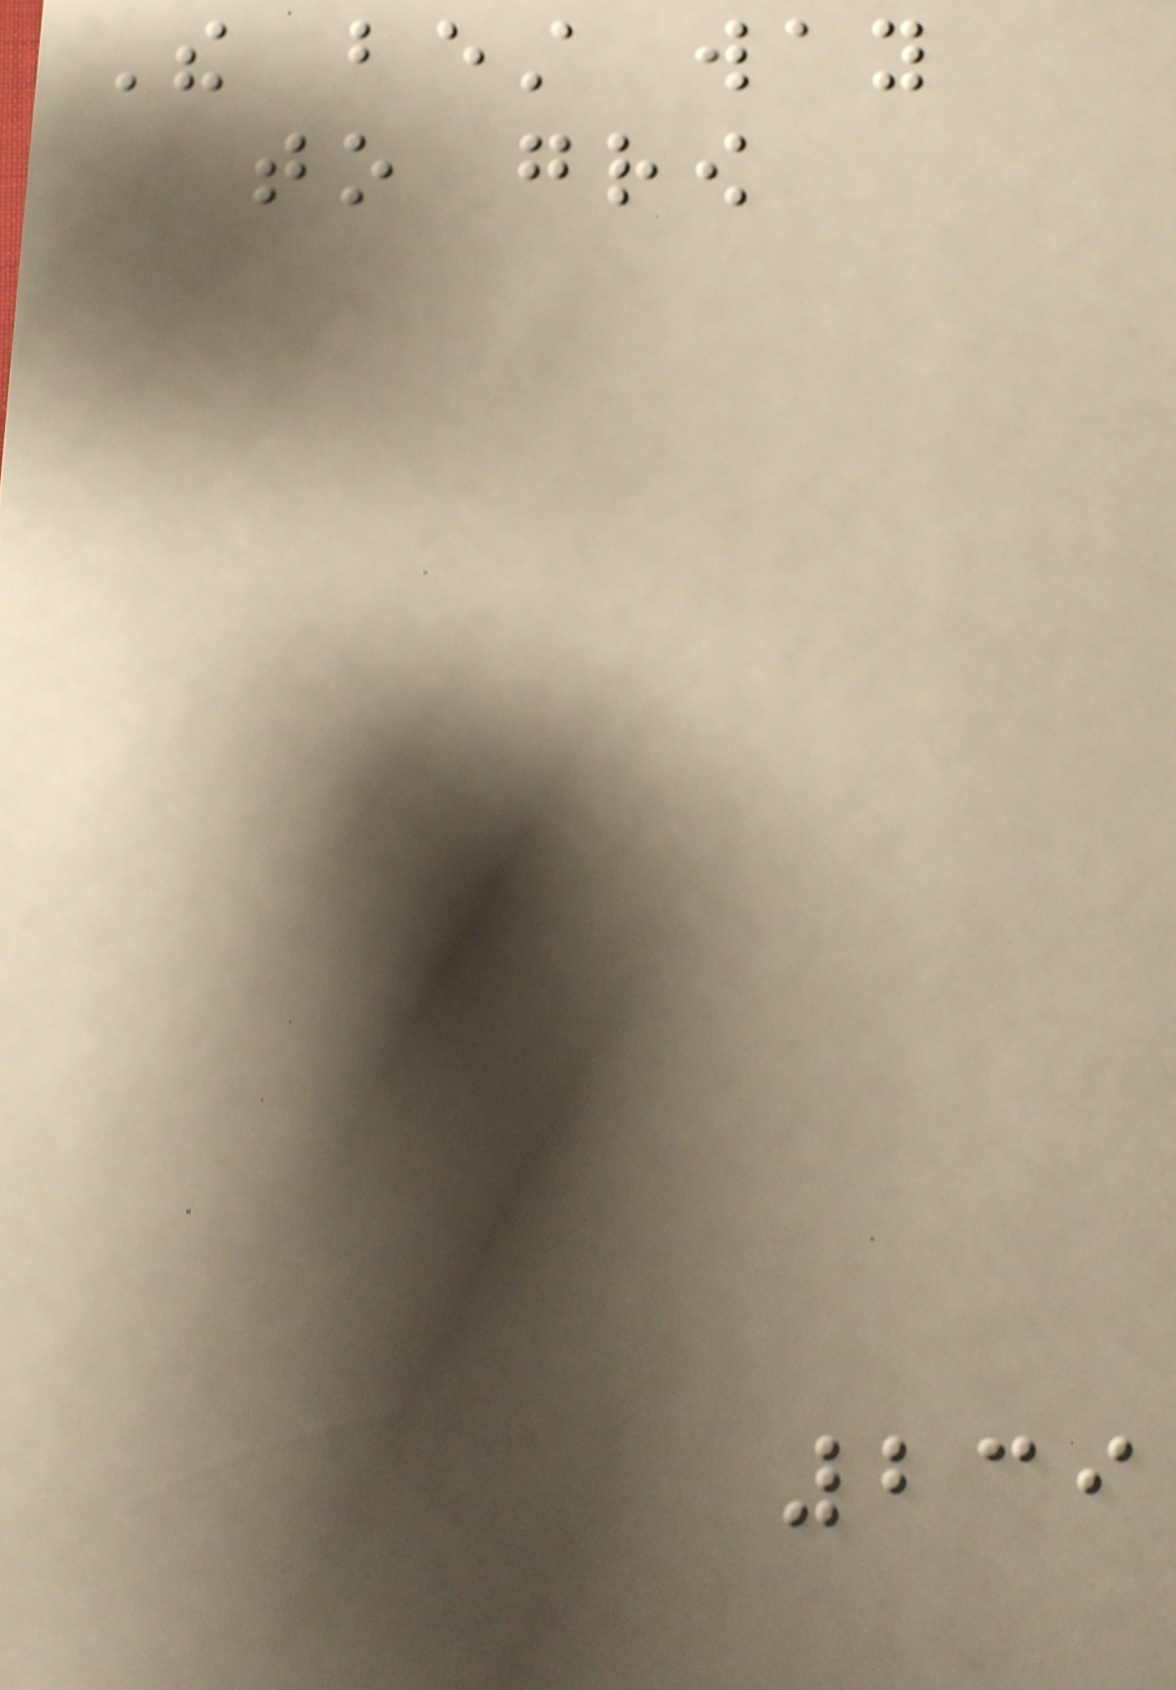The best way
to grow
239
